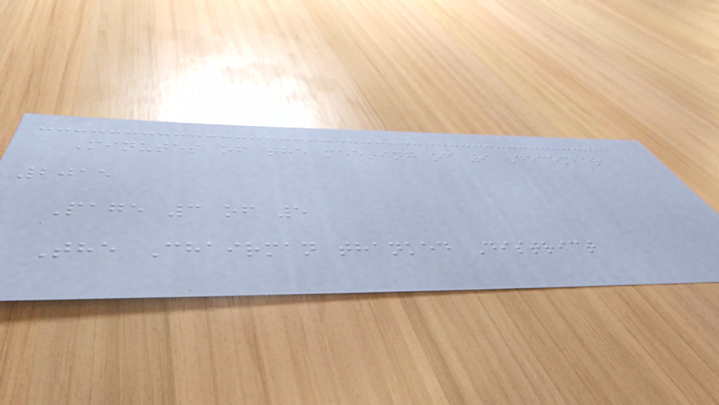Minutes of the meeting of 9 December
2015
Page 3 of 5
The Chairman thanked District
